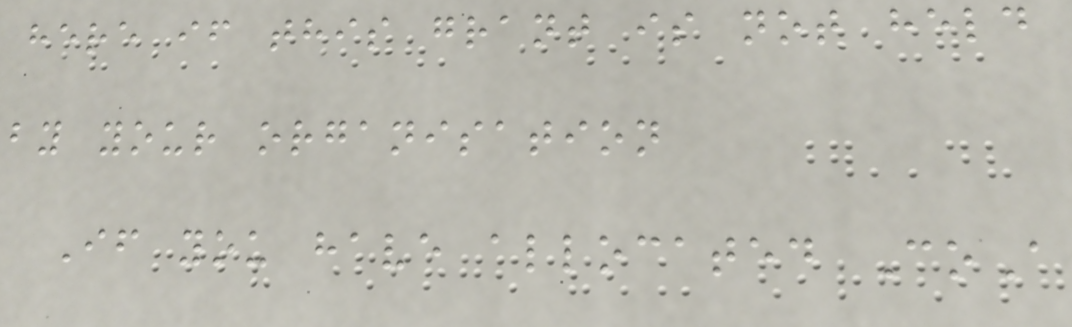here if this grant is not held
by your organisation
If you have allocated CoA
